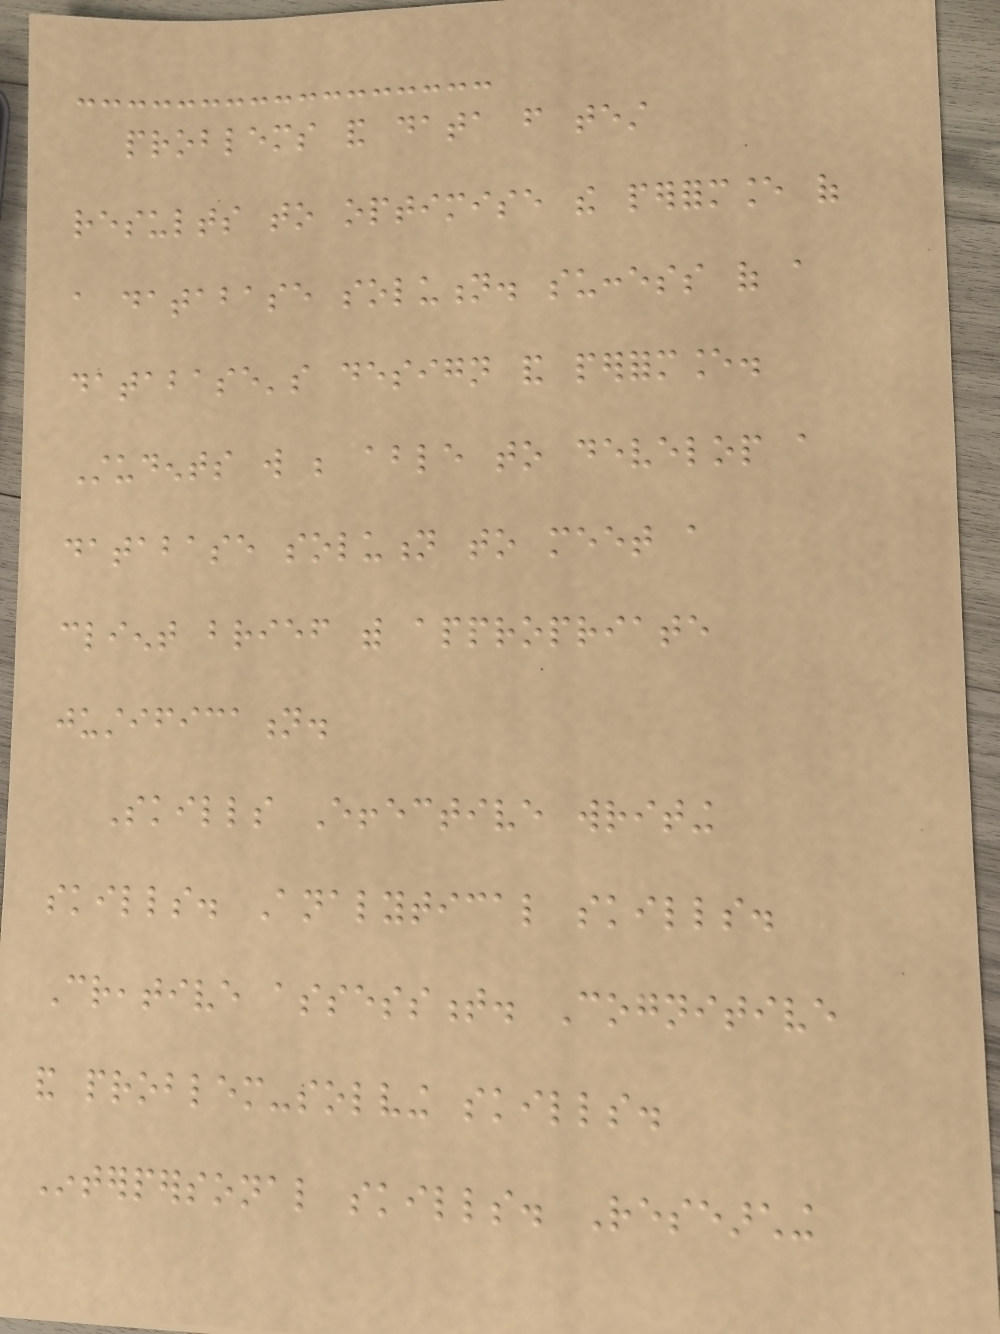problems and data from test
results to optimise the performance of
a database solution. success of a
database's design and performance.
Students will be able to develop a
database solution to meet a
client brief with appropriate
justification.
Skills Effective writing
skills. Analytical skills.
Creative assessment. Cognitive
and problem-solving skills.
Interpersonal skills. Researching
